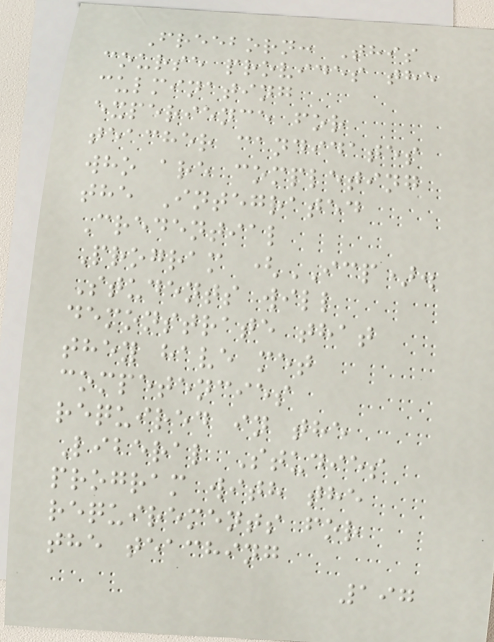Freeborn: This
course provides the
culminating
experience for
teacher candidates
who are completing
the Integrated
Credential
Program (ICP).
Students will
demonstrate that
they have met
competencies
required in the
Liberal Studies
program with the
requirements for
the teaching
197
